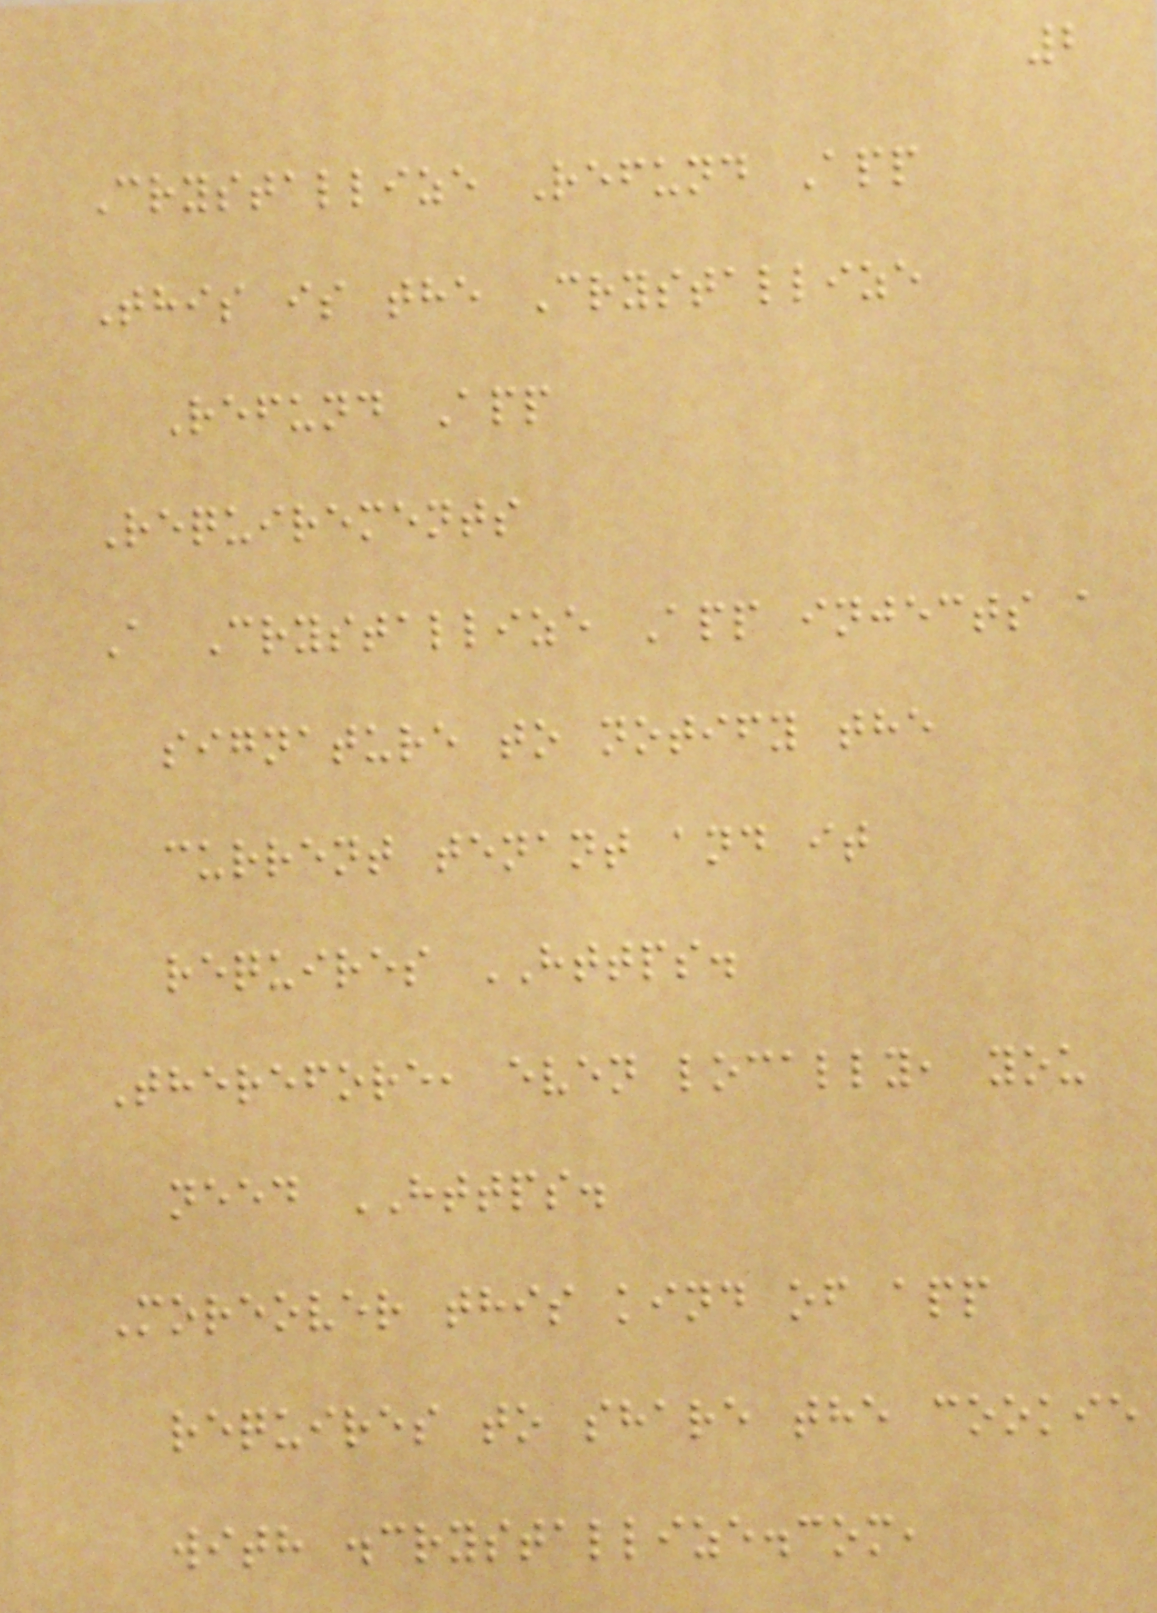2
Crystallize Refund App
This is the Crystallize
Refund App
Requirements
A Crystallize App injects a
signature to notify the
current tenant and it
requires HTTPS.
Therefore, even locally, you
need HTTPS.
Moreover this kind of app
requires to share the cookie
with .crystallize.com,
